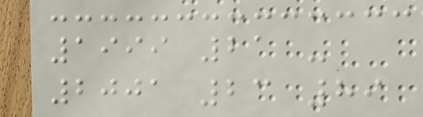1999 21 -
2001 23 89
